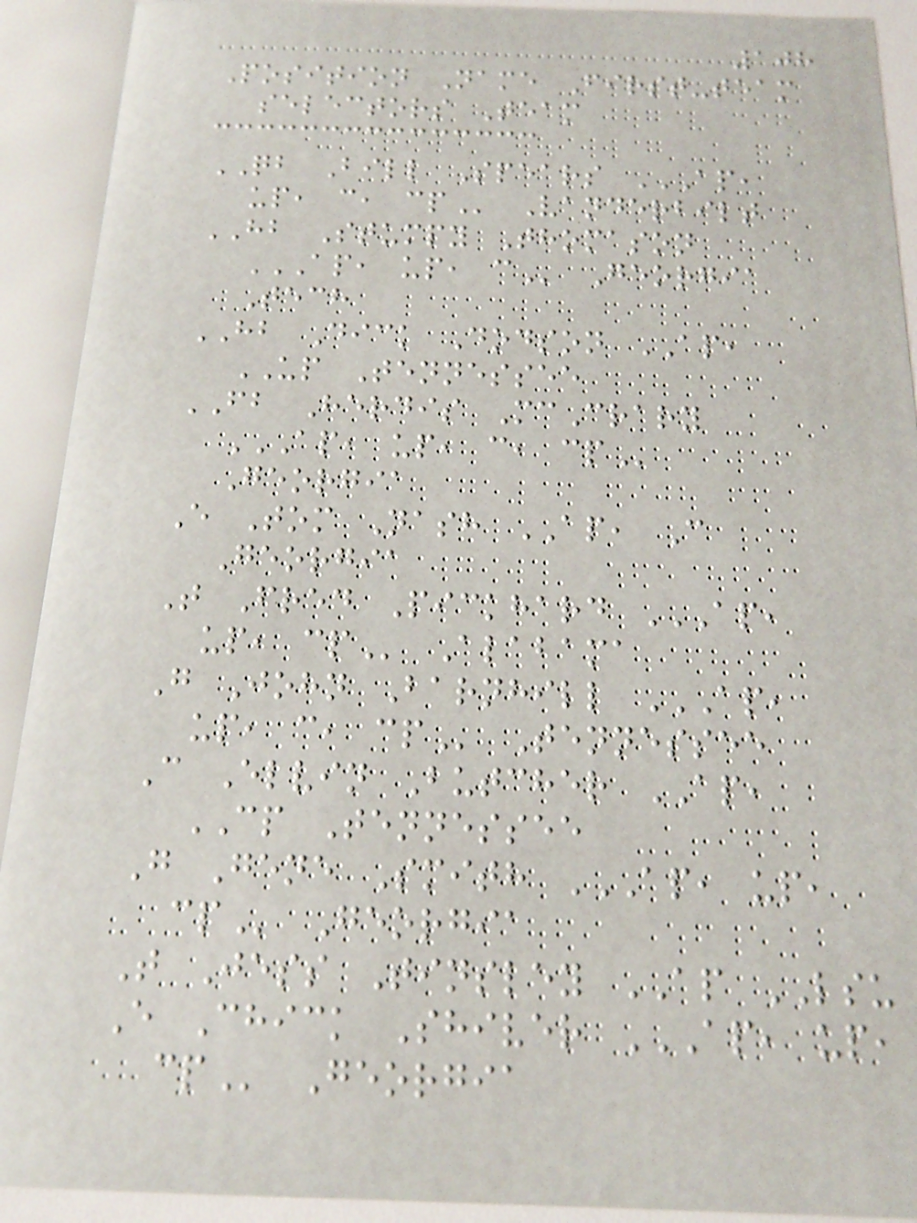108
Position Name First-team
selectors Team
QB Bill Spears AP,
UP, C, CP Vanderbilt
HB Stumpy Thomason
AP, UP, C Georgia
Tech
HB Dick Dodson AP,
UP Tennessee
FB Herdis McCrary
AP, UP, C, CP
Georgia
E Tom Nash AP, C
Georgia
T Fred Pickhard AP,
UP, CP Alabama
G John Barnhill AP,
UP, C, CP Tennessee
C Elvin Butcher AP,
CP Tennessee
G Gene Smith AP, UP,
CP Georgia
T Jess Tinsley AP LSU
E Chick Shiver AP, UP,
CP Georgia
